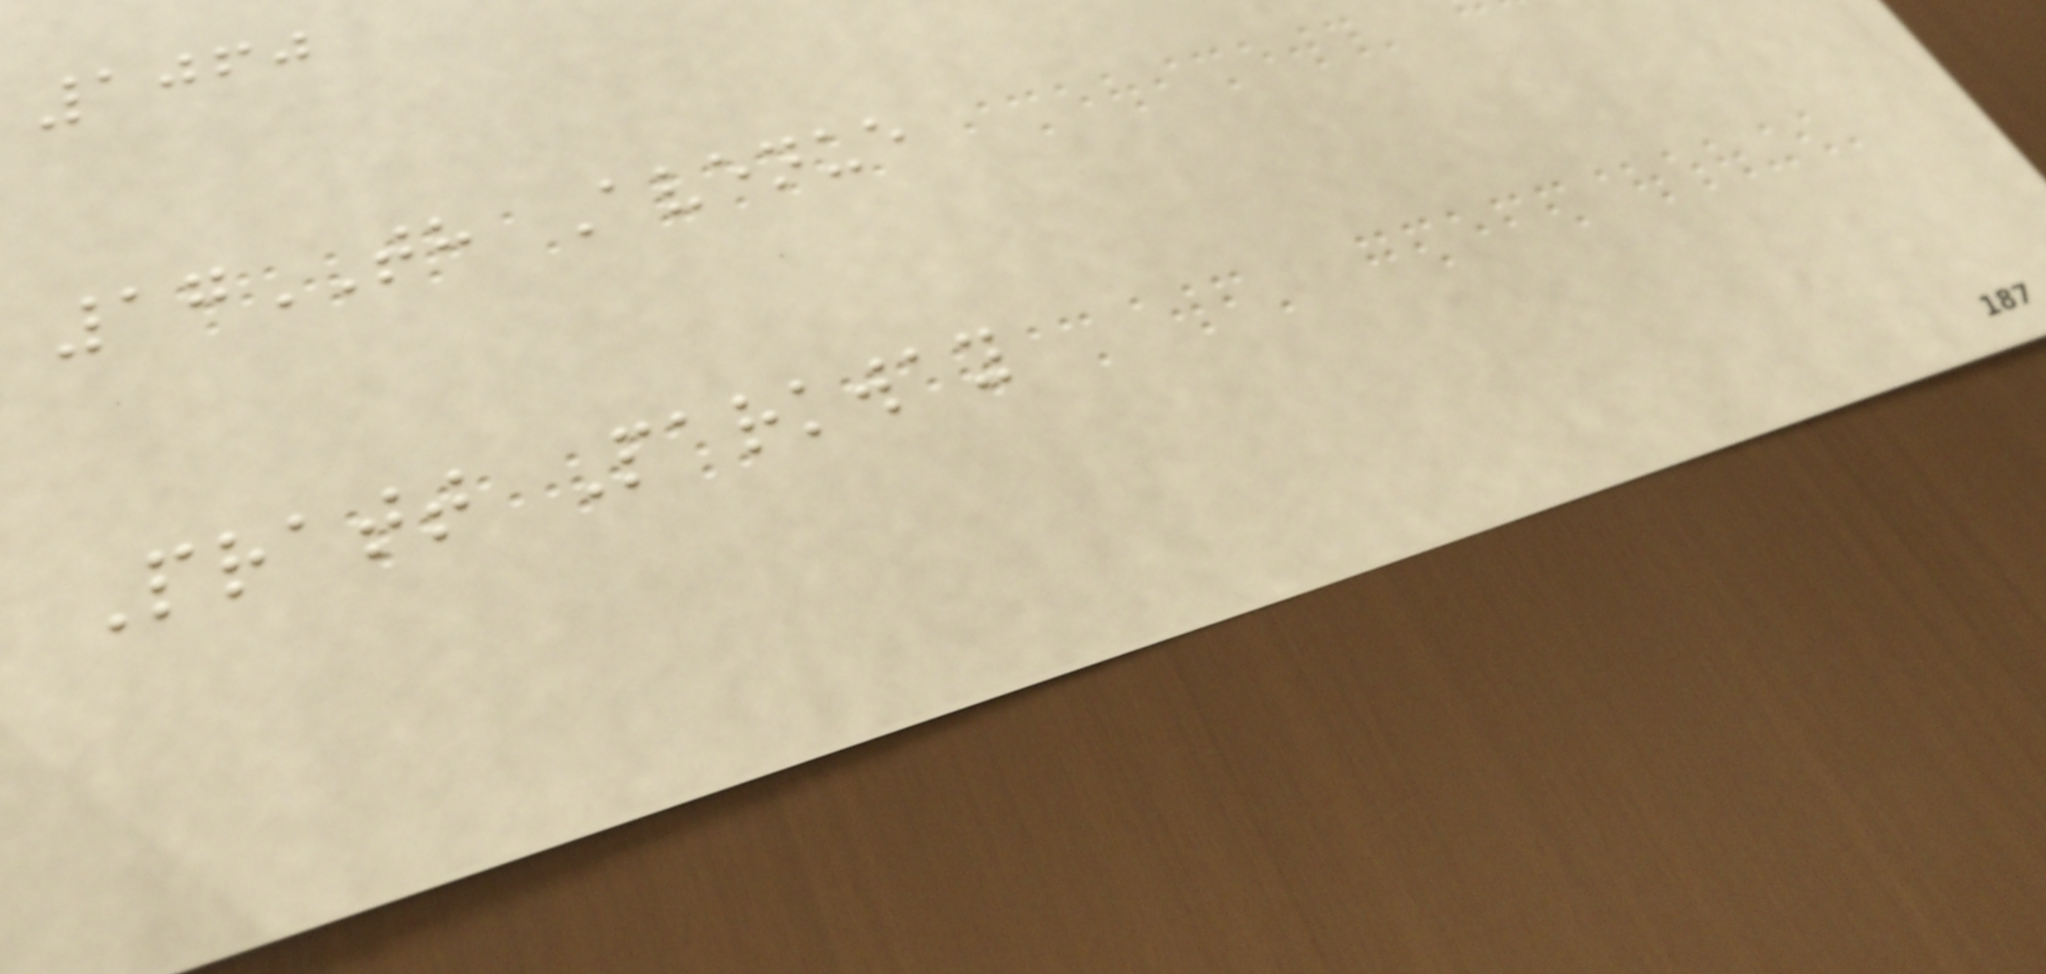1060
17TH Avenue
Pratt Parkway
